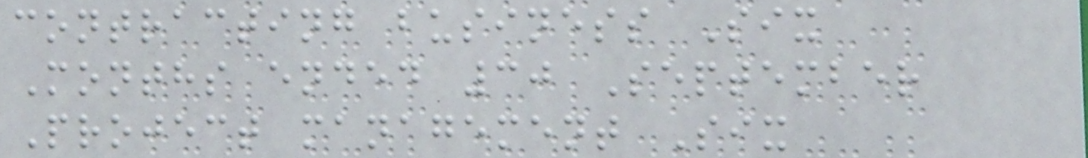contracting business Six
Months ended 30 September
Project management Six
